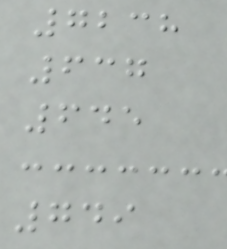7238
637
645
749
